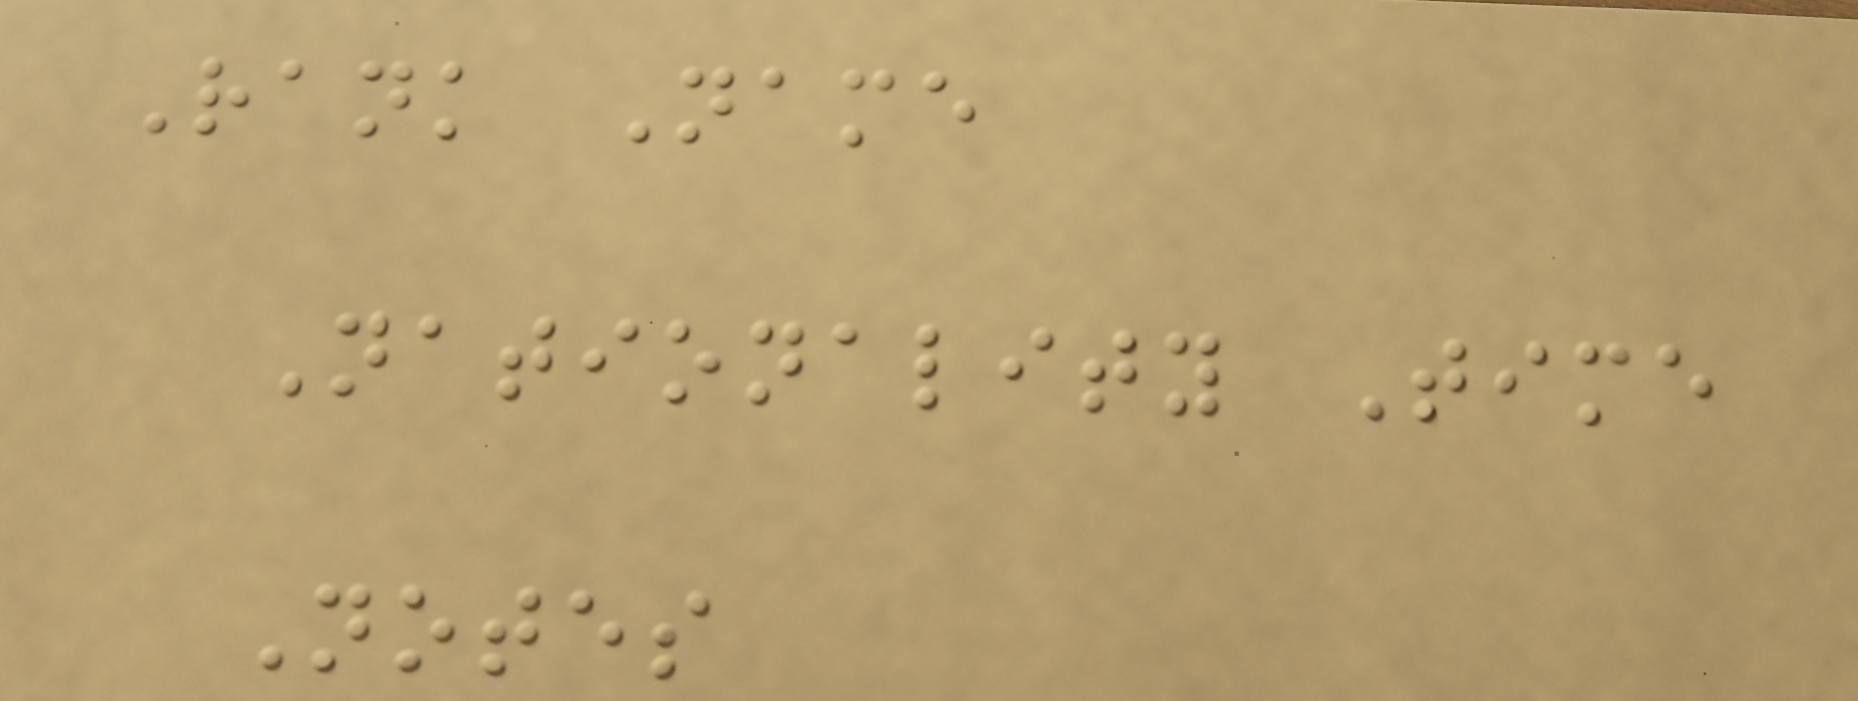Rank Name
Nationality Time
Notes
